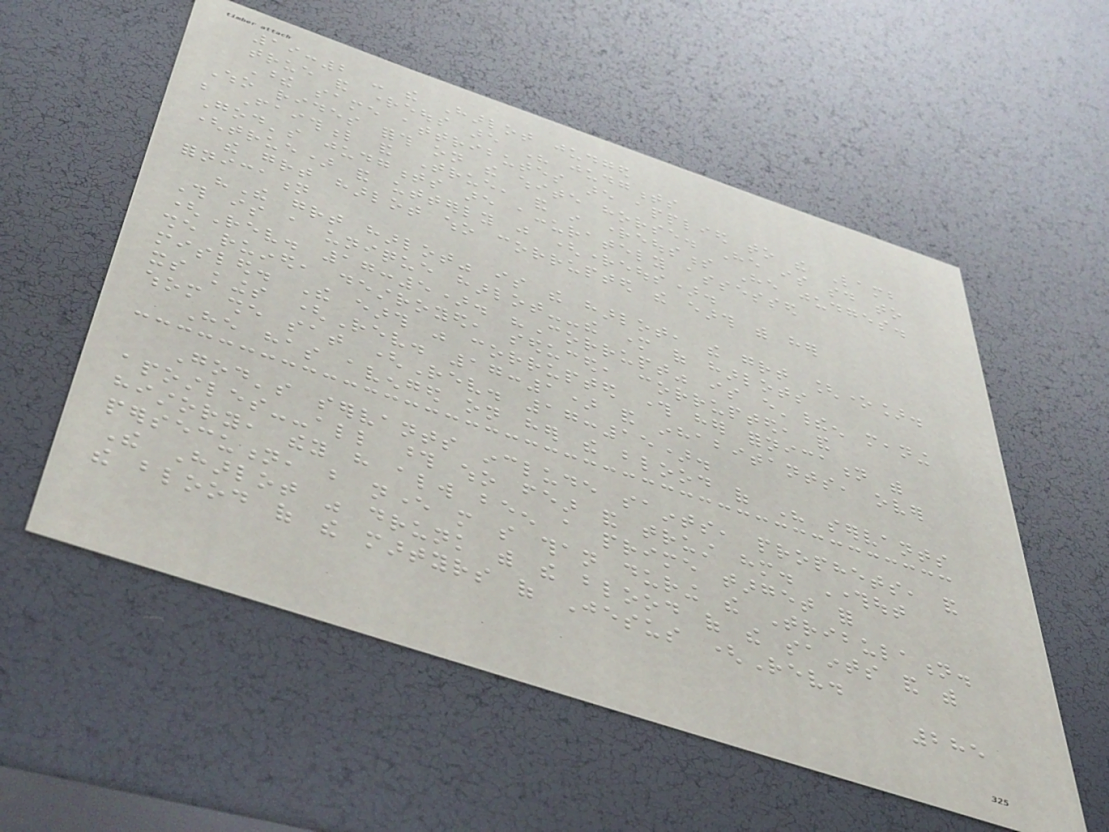19:2 - the Harlot judged
true and righteous are His judgments
These same attributes are applied to the Lamb
Who rides forth on the white horse. He is said to
be Faithful and True, and in righteousness He judges.
God's judgments are accurately assessed
(true) and utterly just (righteous).
the great harlot who corrupted the earth with her
fornication
"The great harlot" is the harlot, the great [one].
This is a unique harlot--the mother of harlots
(Rev. 17:5). "Corrupt" is e'theiren meaning
she ruined, destroyed, seduced, corrupted, and
misled. The earth was corrupted through her fornication with
its kings (Rev. 17:1) and inhabitants, over
whom she sat (Rev. 17:15).
He has avenged on her the blood of His servants
God's servants include saints, prophets, and
apostles--all those who fear and trust him. Throughout
history, they have always been a prime target for
persecution, but never more so than during the Tribulation.
The Harlot was drunk with the blood of the saints and with
the blood of the martyrs of Jesus (Rev.
285
